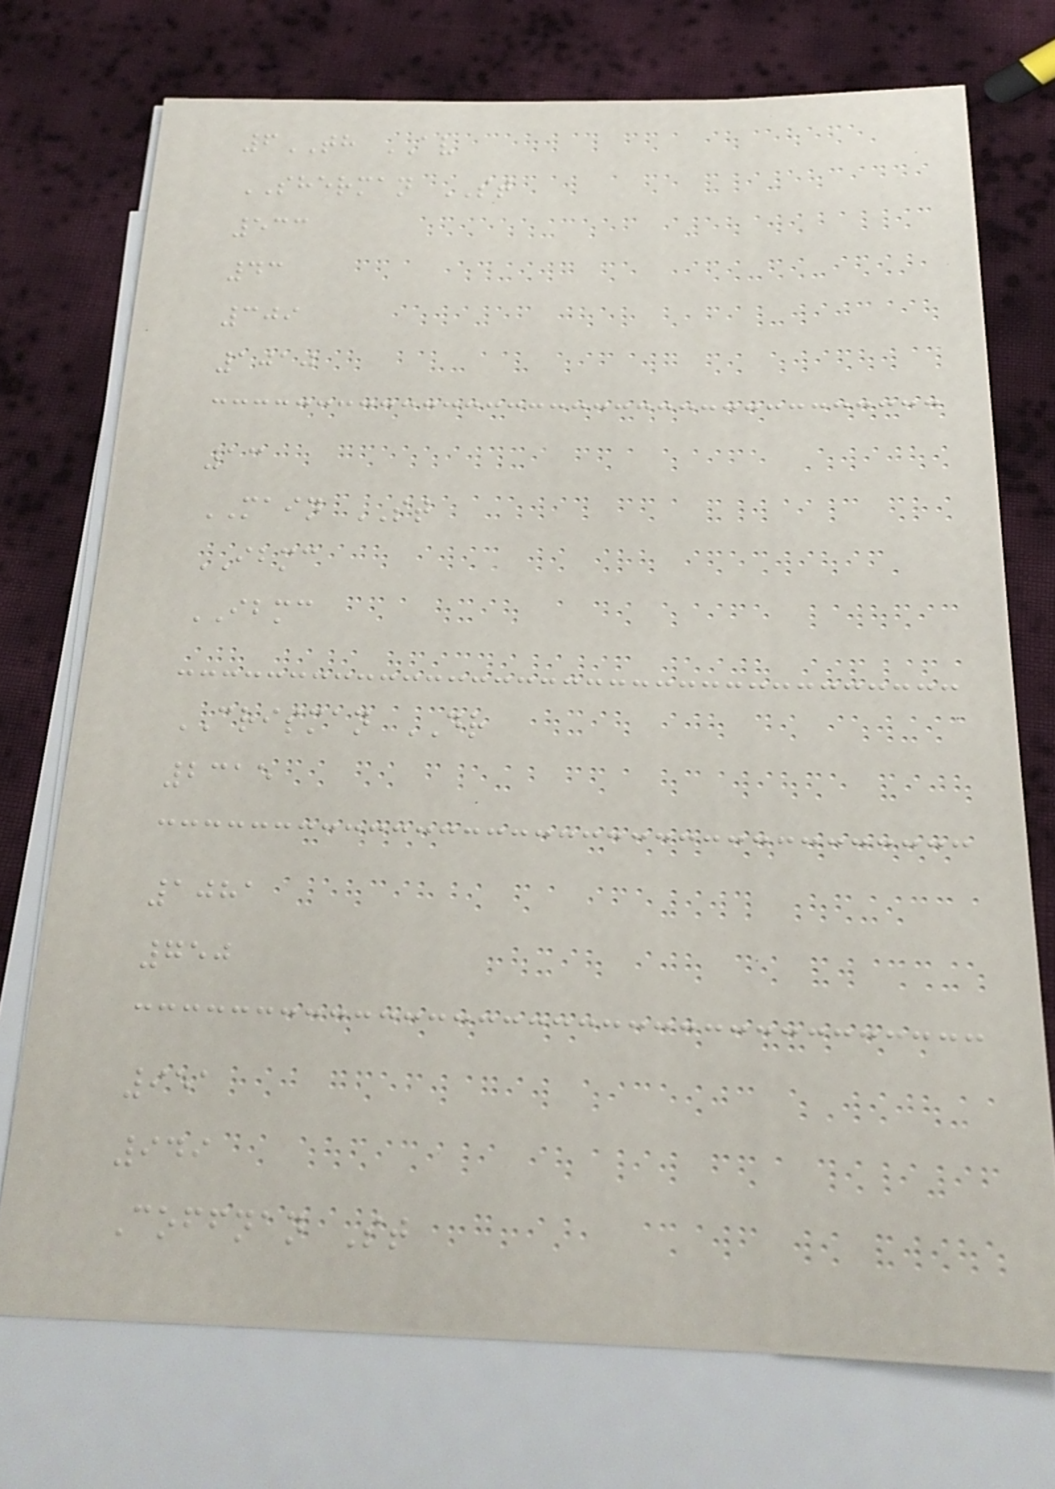6TH AV
SHERMAN ST
533
43
309
1010
13
MAIN ST
IBMC
IBMC
CRISMAN DR
2315
1081
750
951
949
Coffnan St
